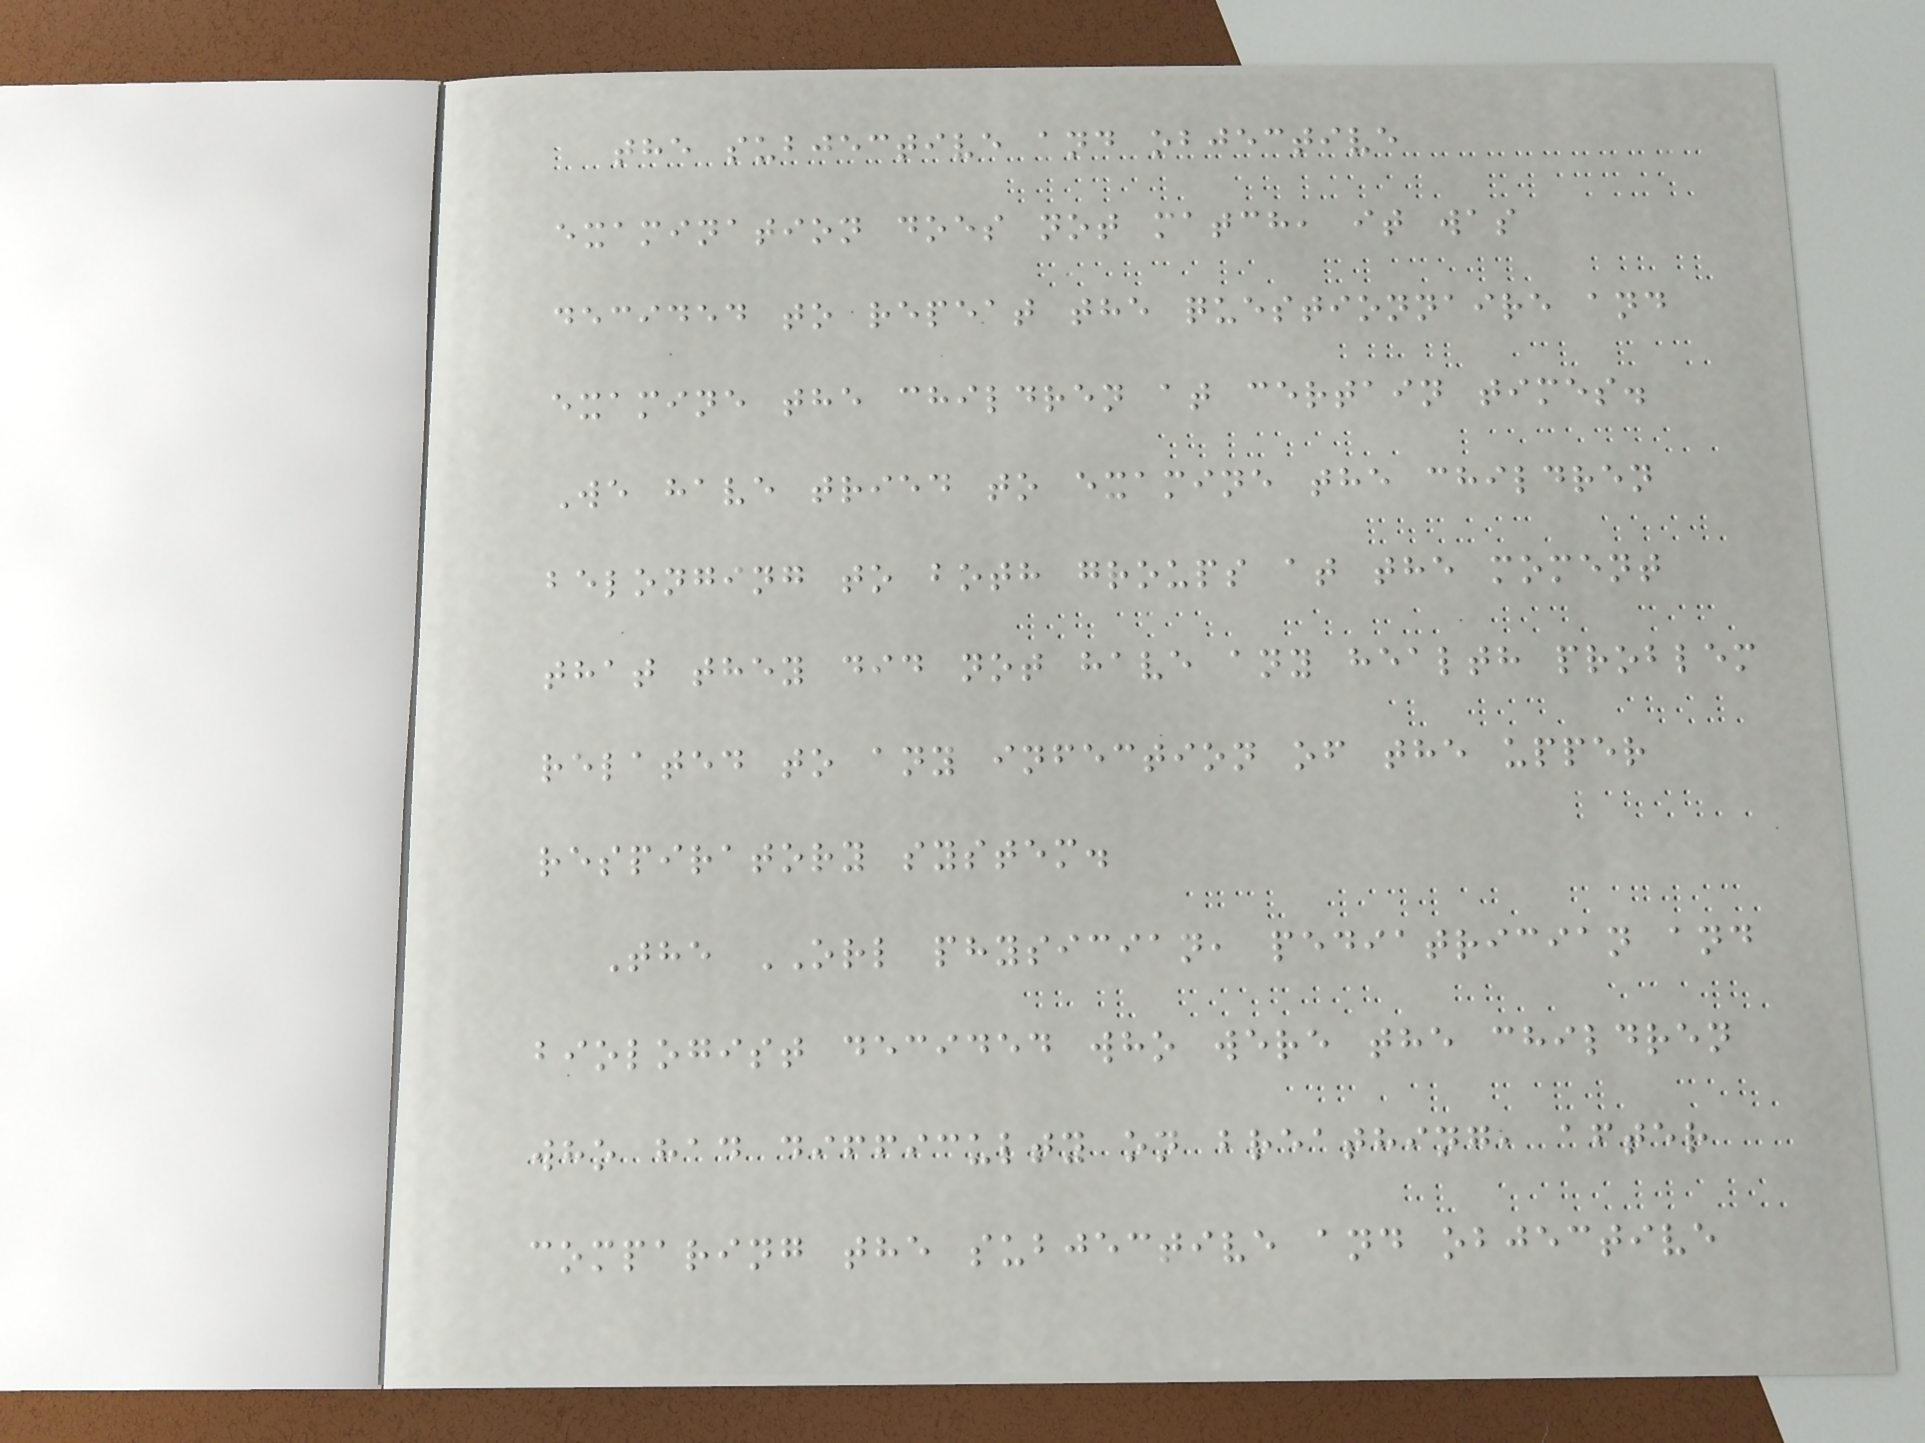the subjective and objective
examination does not match, it was
decided to repeat the questionnaire and
examine the children at certain times.
We have tried to examine the children
belonging to both groups at the moment
that they did not have any health problem
related to any infection of the upper
respiratory system.
The ORL physician, pediatrician and
biologist decided who were the children
who had difficulty on breathing, after
comparing the subjective and objective
